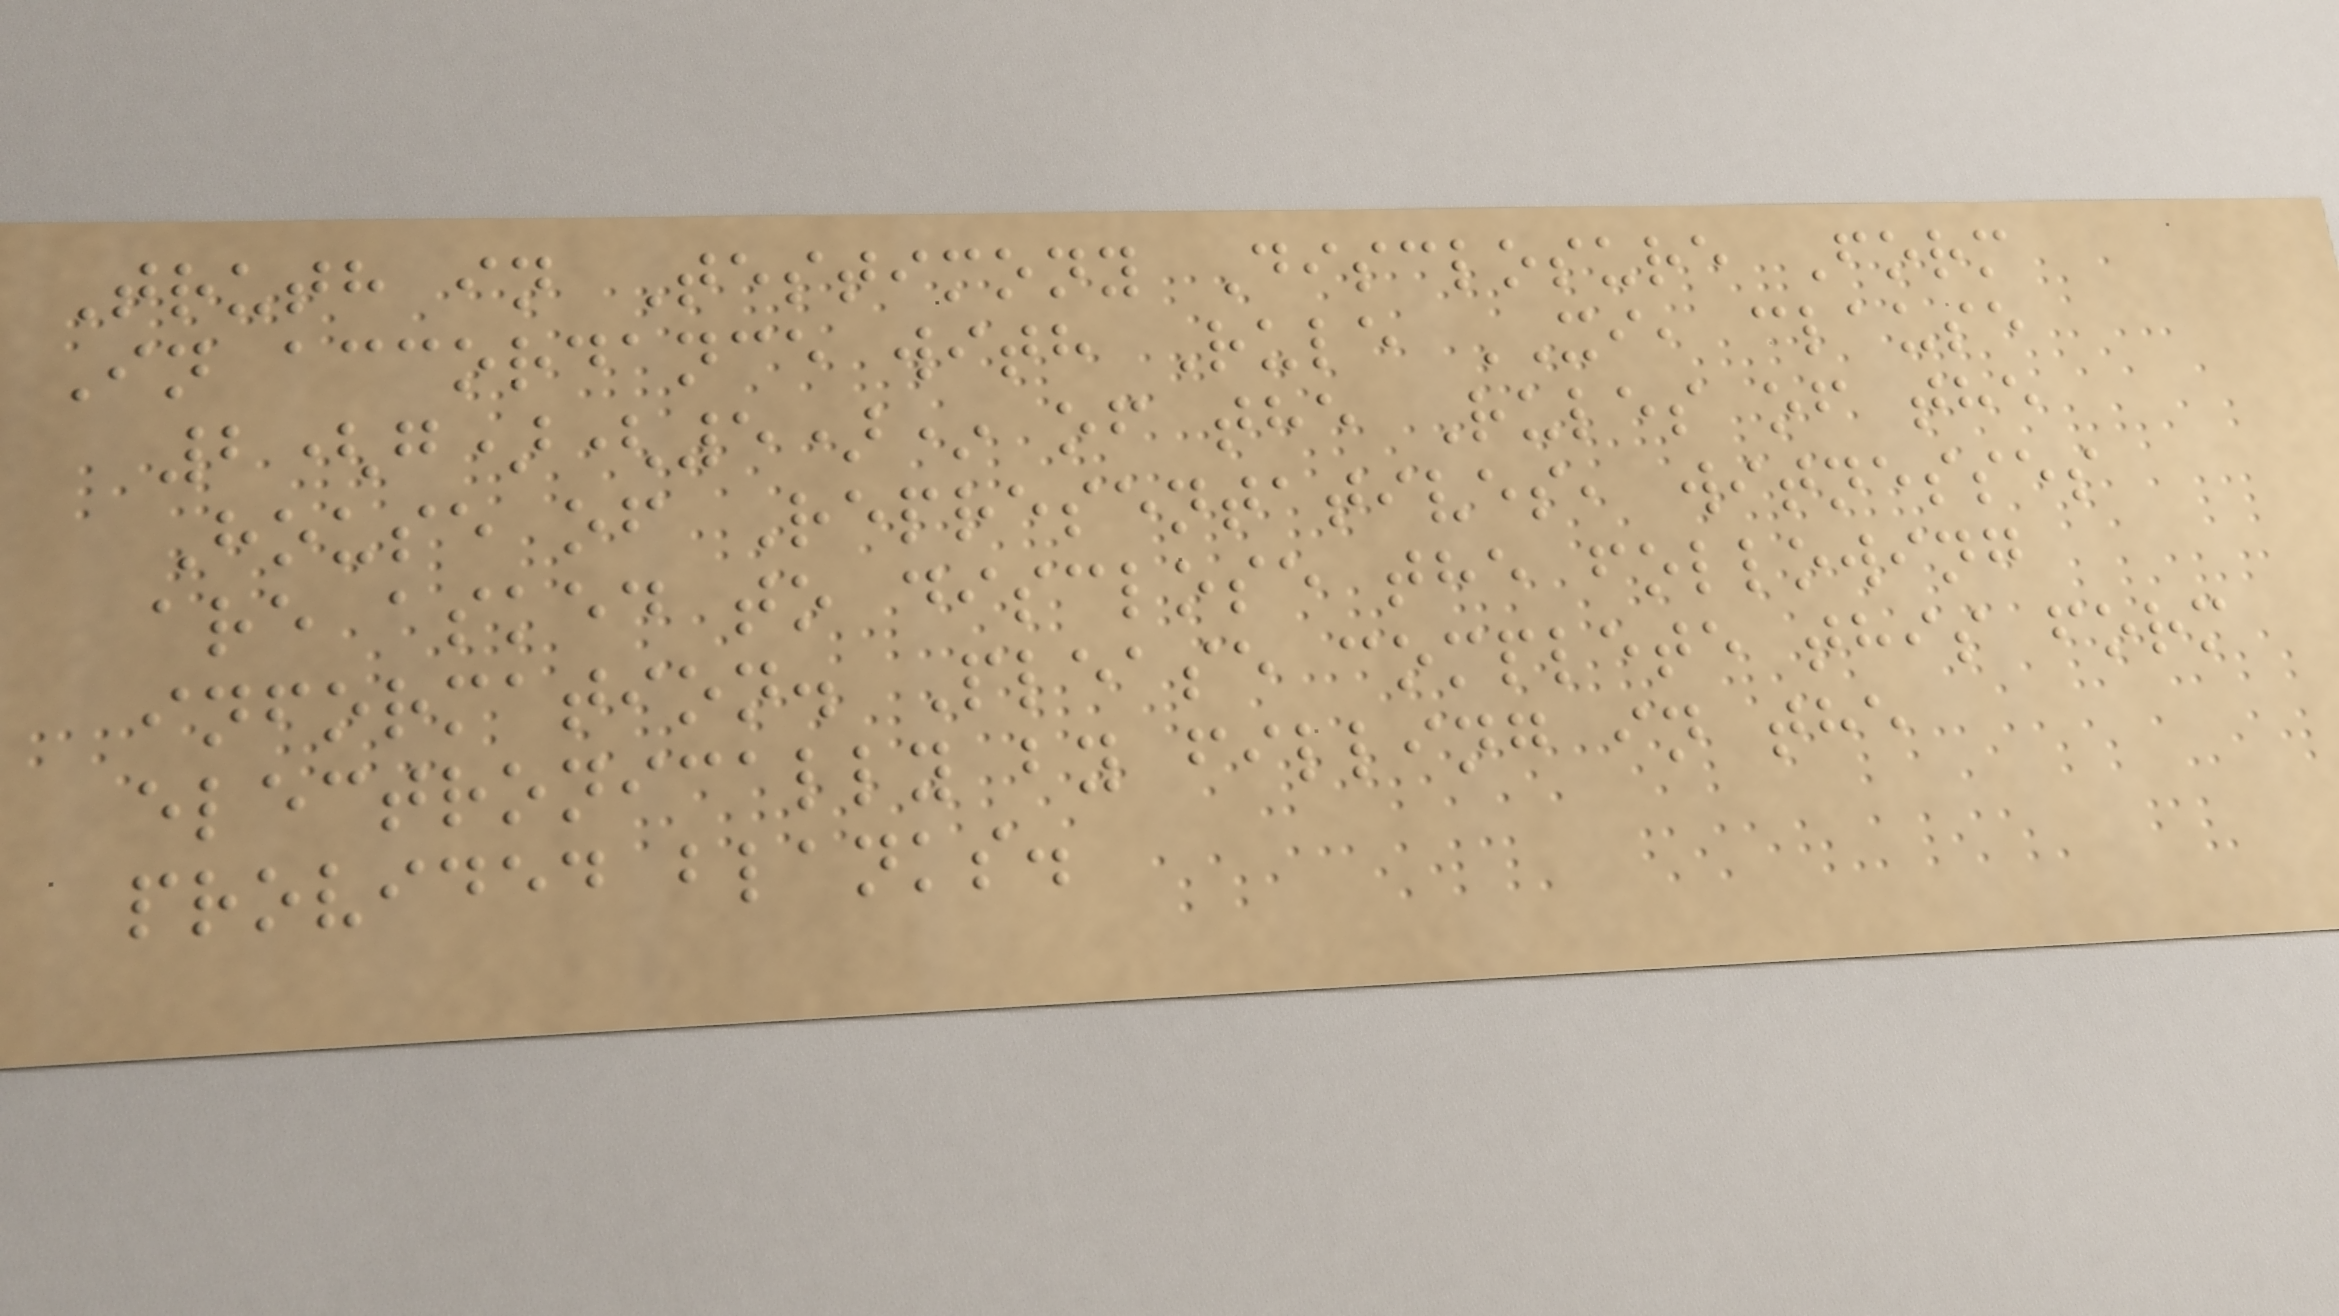Truth in Testimony Disclosure Form
In accordance with Rule XI, clause
2(g)(5)* of the Rules of the
House of Representatives, witnesses
are asked to disclose the following
information. Please complete this form
electronically by filling in the
provided blanks.
